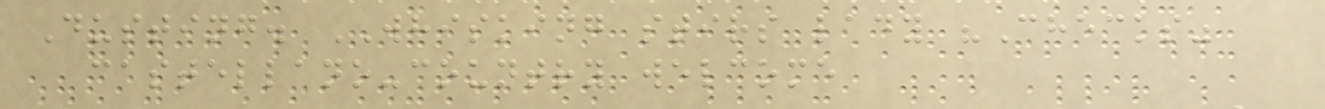Dusting. WHISKING stirs lady "Checks"
castellano-country welcome
